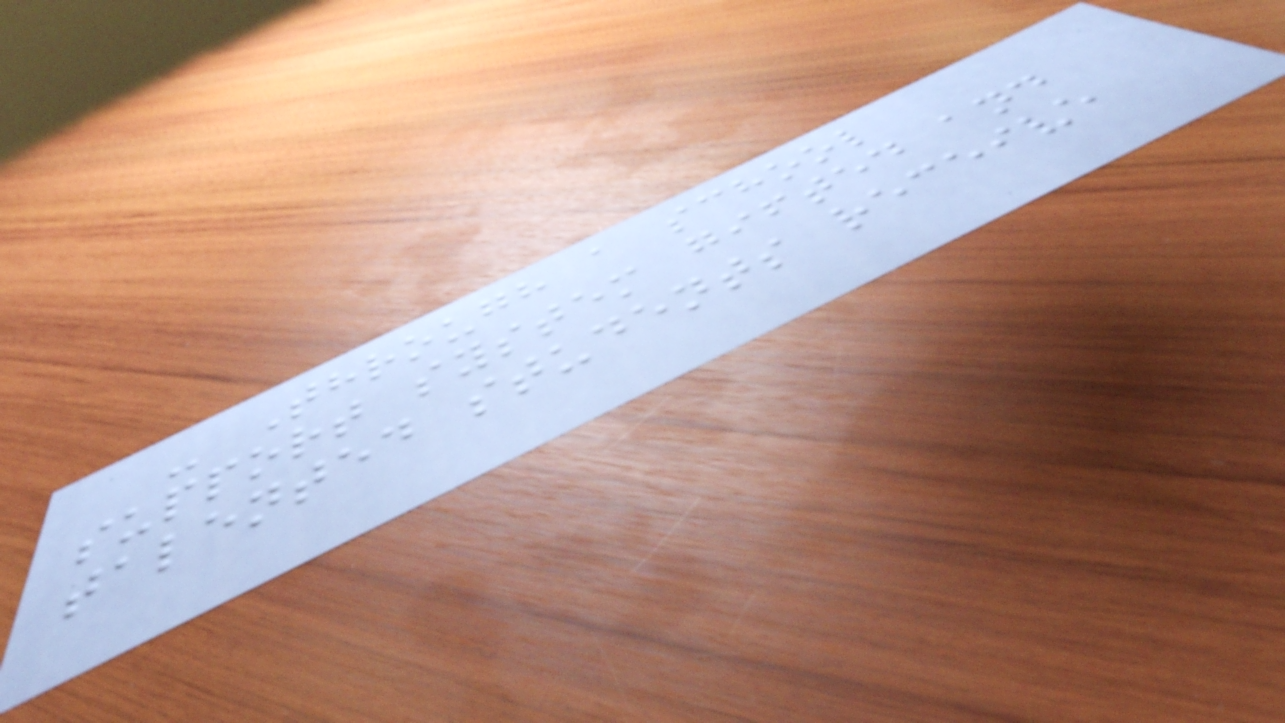- Through a school
support system gifted and
talented students receive
